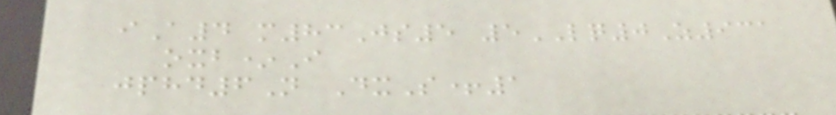iA4 m83Js5 5LQ0Z931
oxb*I
jphd6N DxS+1
